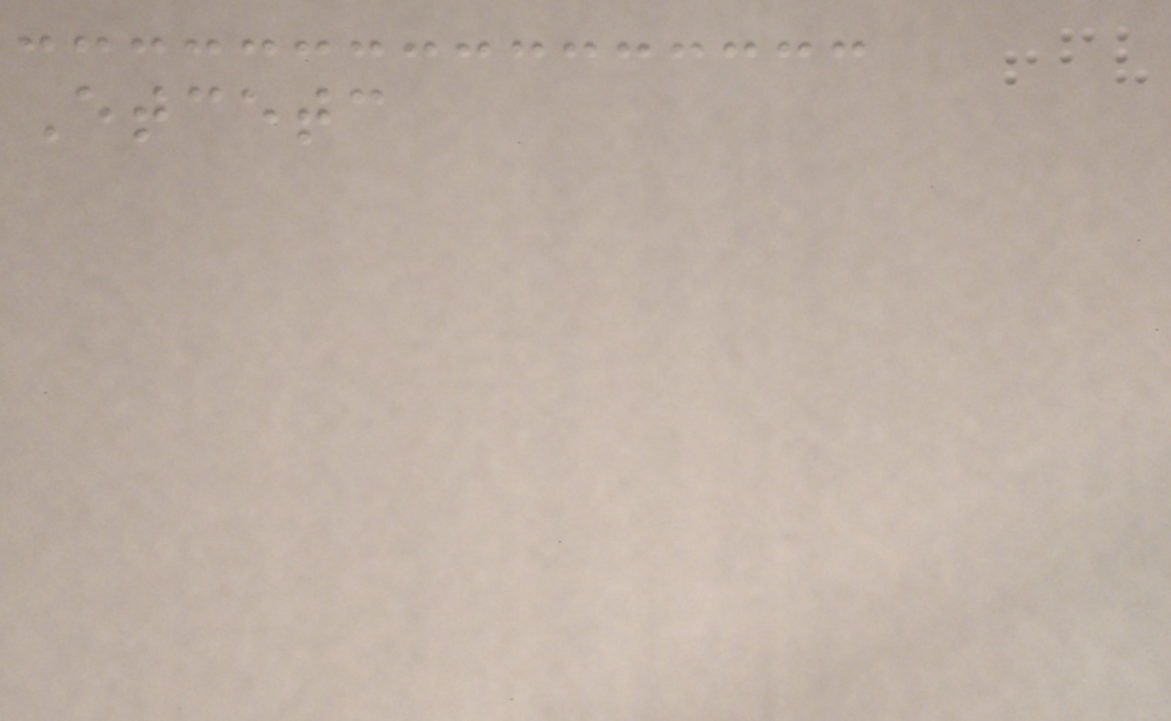Etcetc
